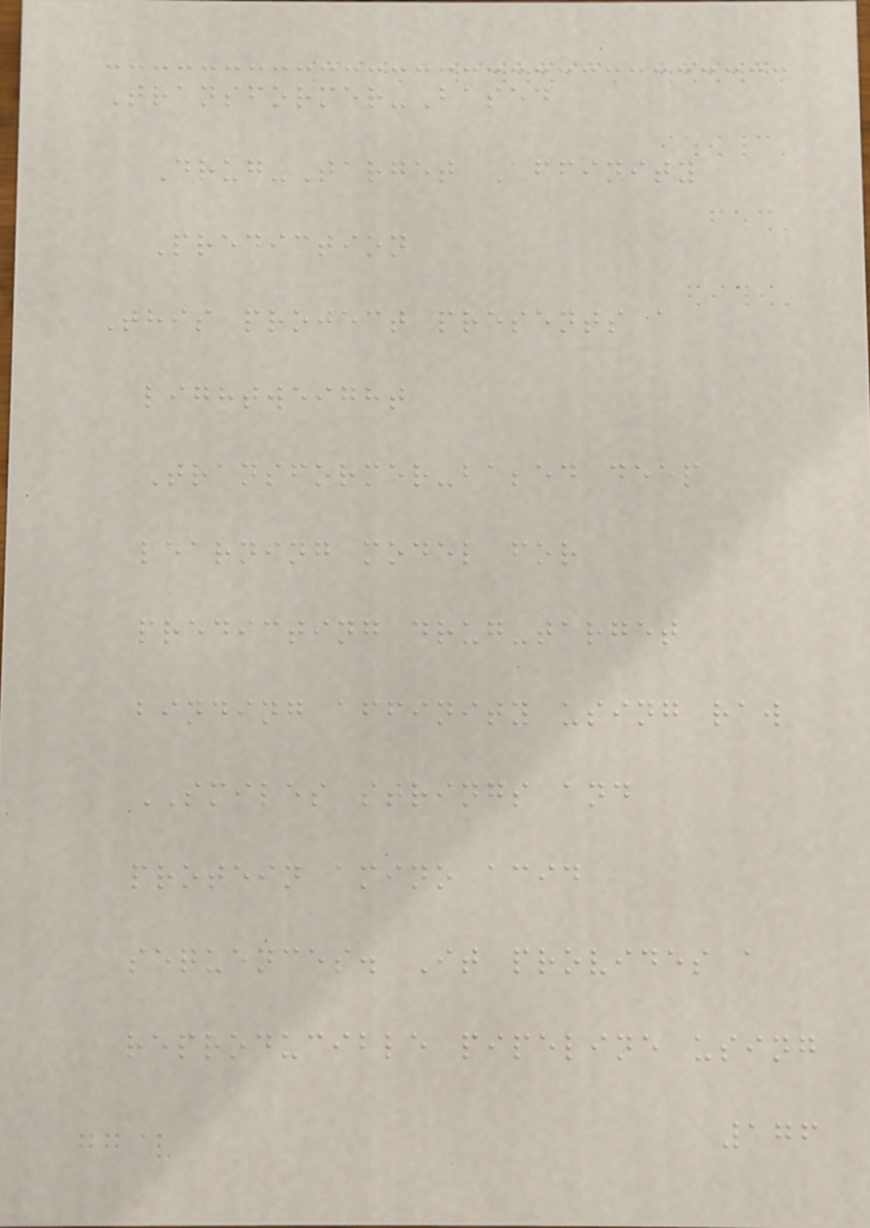Transformer-Based
Drug-Target Affinity
Prediction
This project presents a
lightweight
Transformer-based deep
learning model for
predicting drug-target
binding affinity using raw
SMILES strings and
protein amino acid
sequences. It provides a
reproducible pipeline using
176
